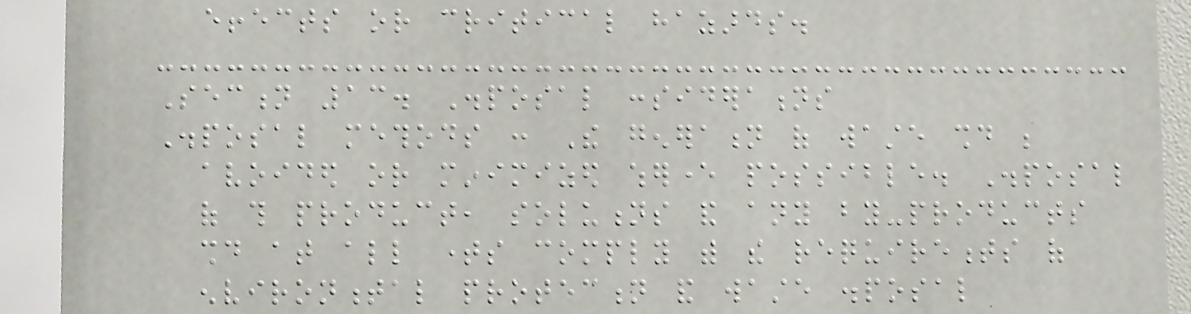effects or critical hazards.
Section 13. Disposal considerations
Disposal methods : The generation of waste should be
avoided or minimized wherever possible. Disposal
of this product, solutions and any by-products
should at all times comply with the requirements of
environmental protection and waste disposal
